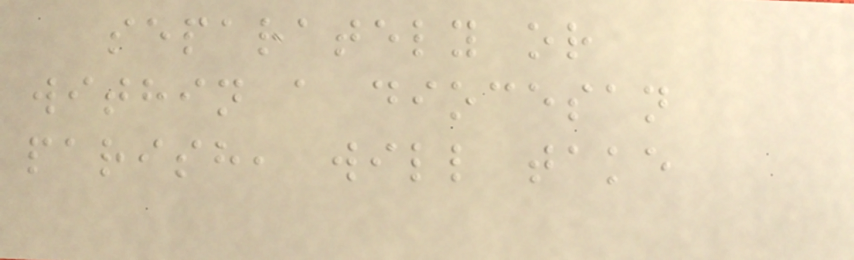separately or
within a diocesan
parish, will take
